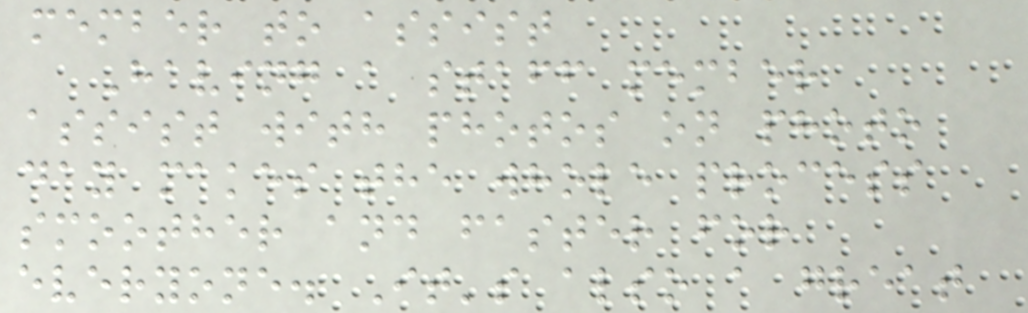member to assist
Having a staff member
assist with photos on photo
day makes the whole process
smoother and faster for
everyone. It's also a great
